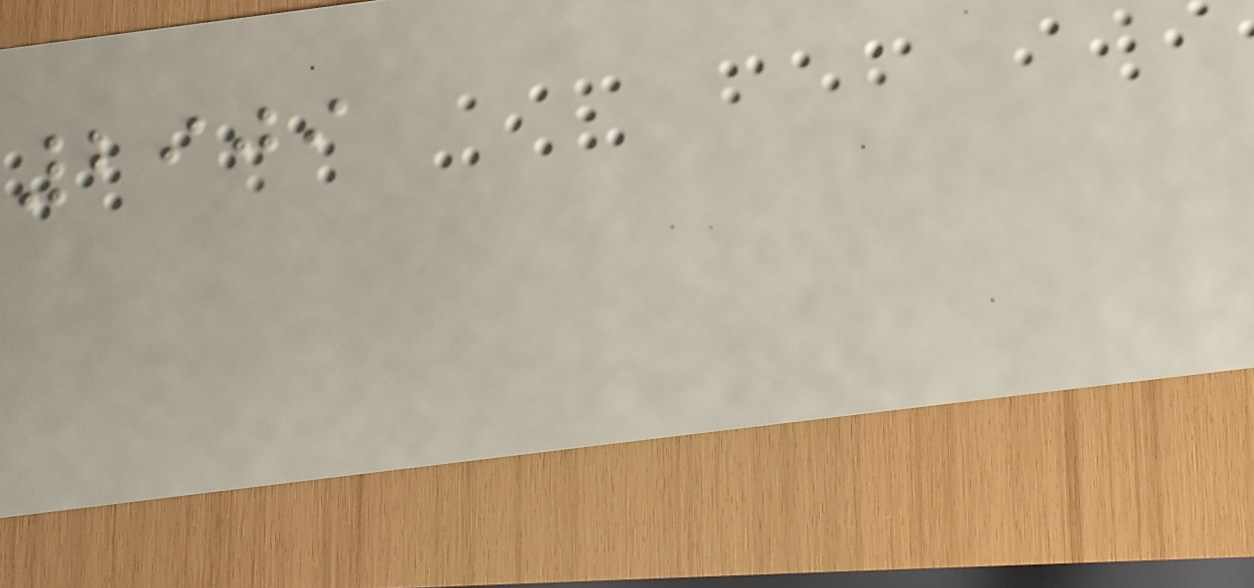2909
